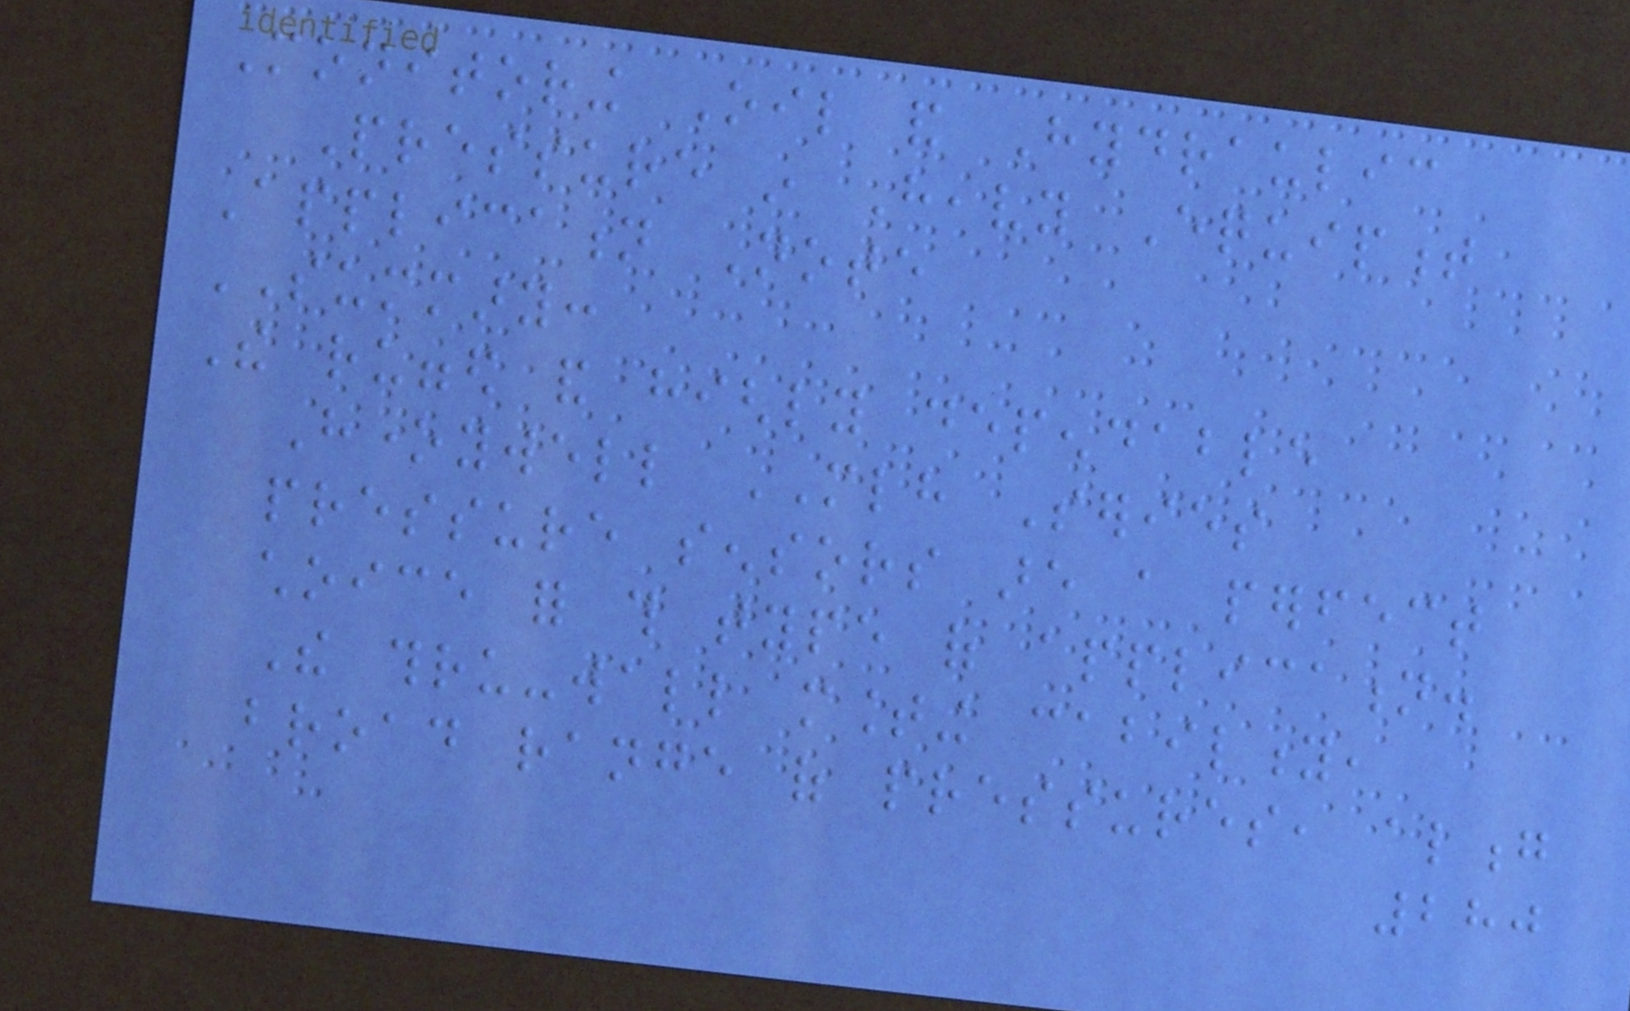Monitoring Oil and Hydraulic
Pressure in Heavy Equipment
Application Note
SUMMARY:
The rugged and highly dependable
Honeywell MLH Series
pressure sensors are a perfect
choice for this type of application.
The thru-wall mounting cability,
broad range of pressures, along
280
